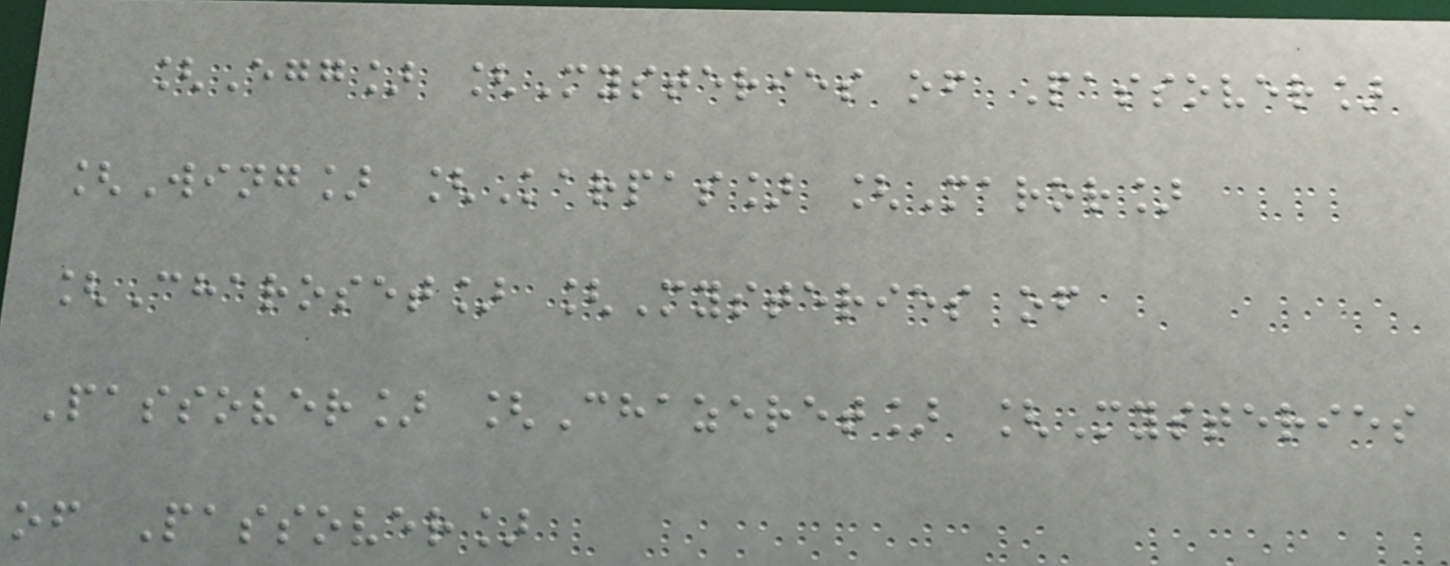[Egg] [Mysteries of Passover]
[Wing] [Karpas] [Maror]
[Charoset] [Mysteries of
Passover] [Chazeret] [Mysteries
of Passover]
